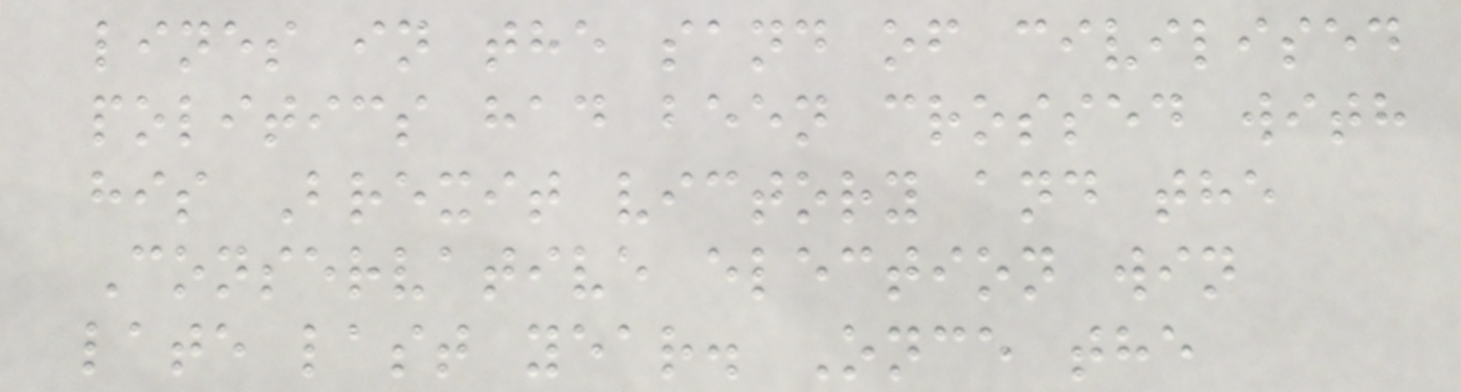lines in the sand of civilised
politics had been crossed with
his Brexit victory and the
Conservative election win
late last year. Once the
